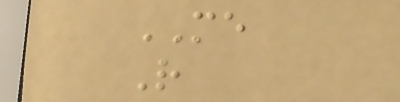ME
R
